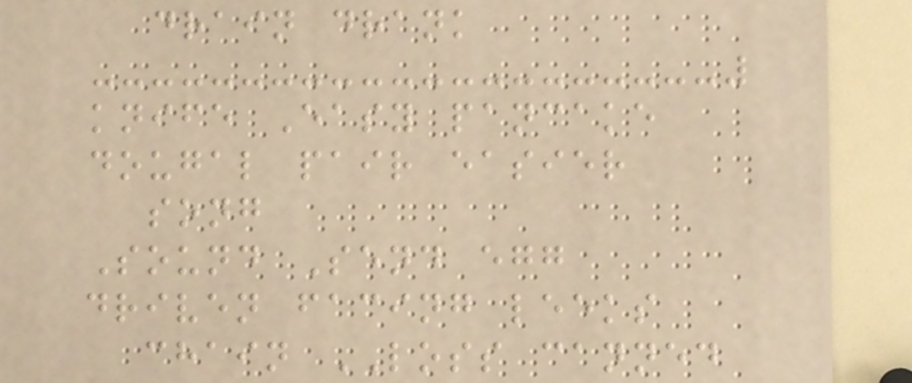drain drank
knife Easy pancake
dougal pair easier
song
Sound Send egg
driven facing leeks
chain LOSS canned
